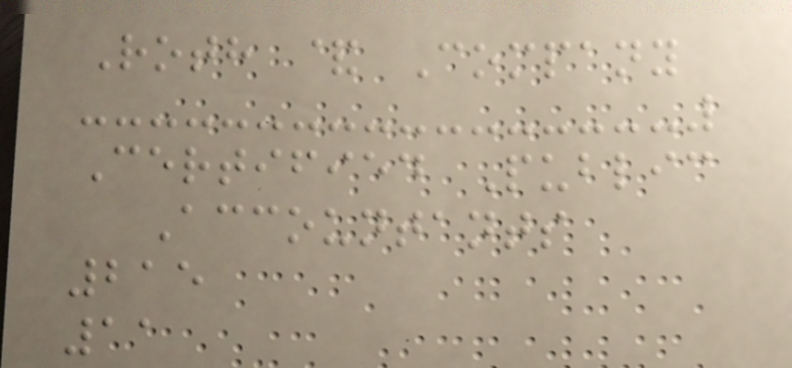Roth & Company
Certified Public
Accountants
215
11
